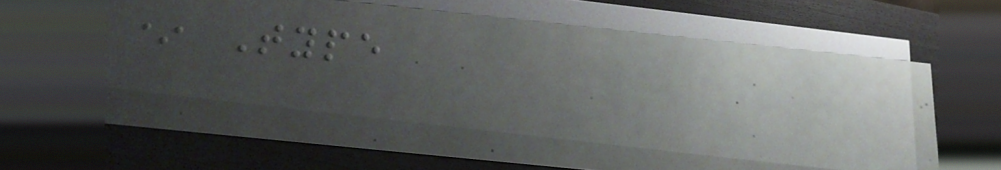* Type
